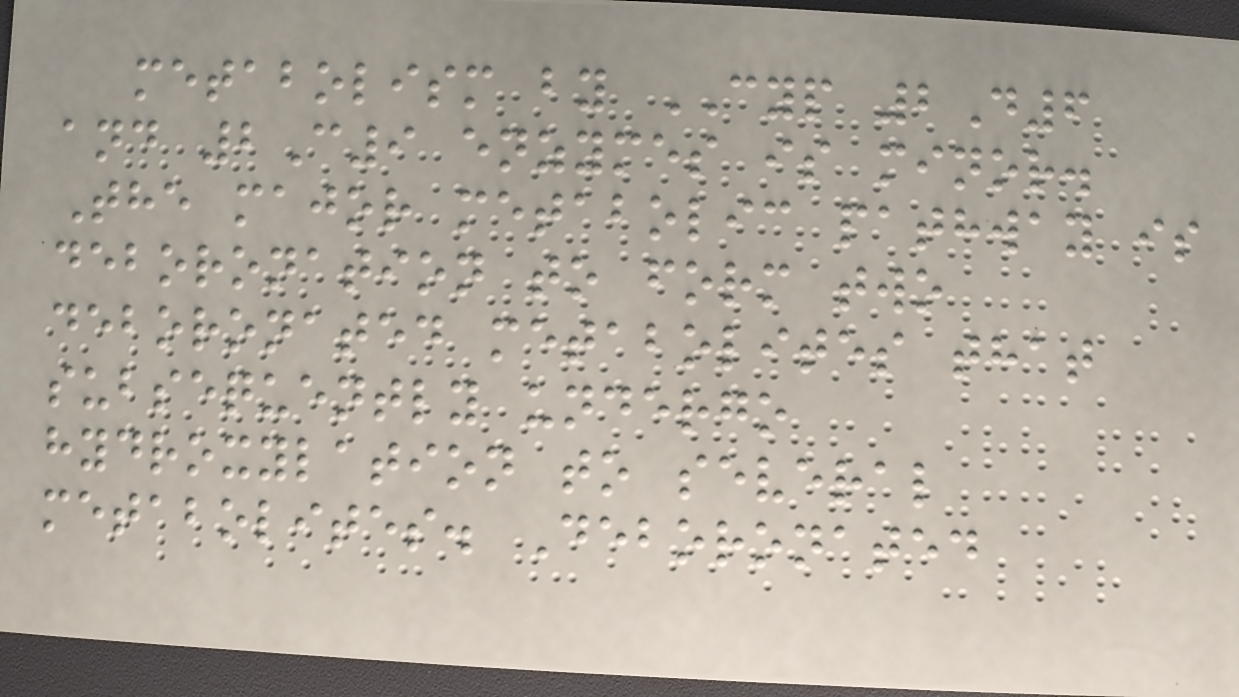metabolism by CYP 2D6
and 2C9 enzymes is minor.
The major metabolic pathway is
deboronation to form two
deboronated metabolites that
subsequently undergo
hydroxylation to several
metabolites. Deboronated
